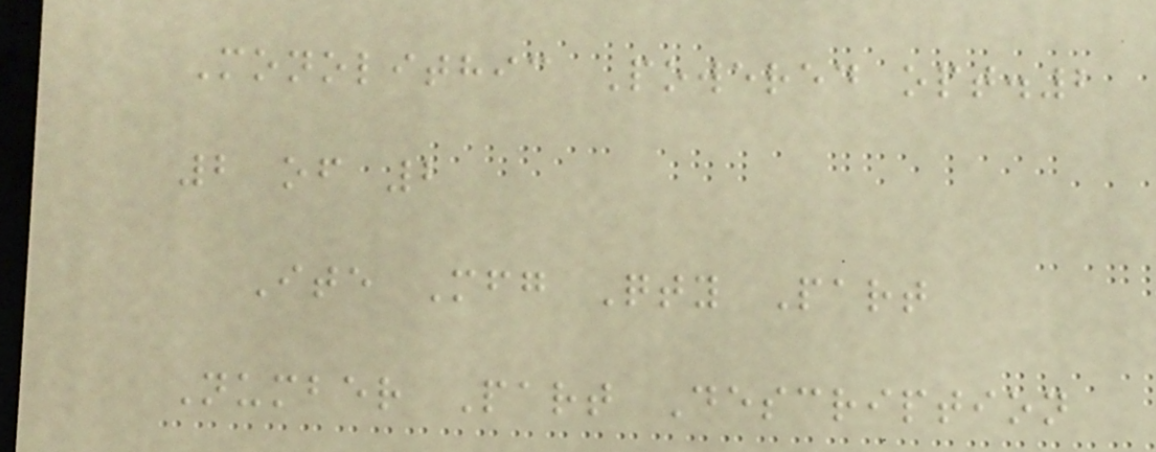Monolithic Powered opt.2
2 of 2
Ite Mfg Qty Part
Number Part Description
